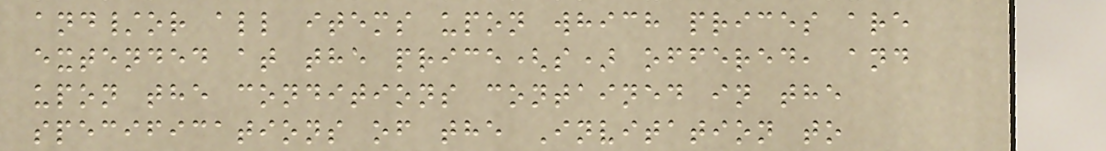and/or all items upon which prices are
extended at the price(s) offered, and
upon the conditions contained in the
specifications of the Invitation to
